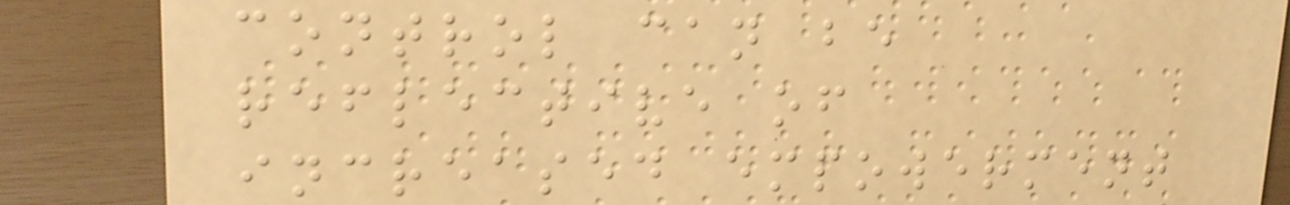control can be
reflective of
increased empowerment
